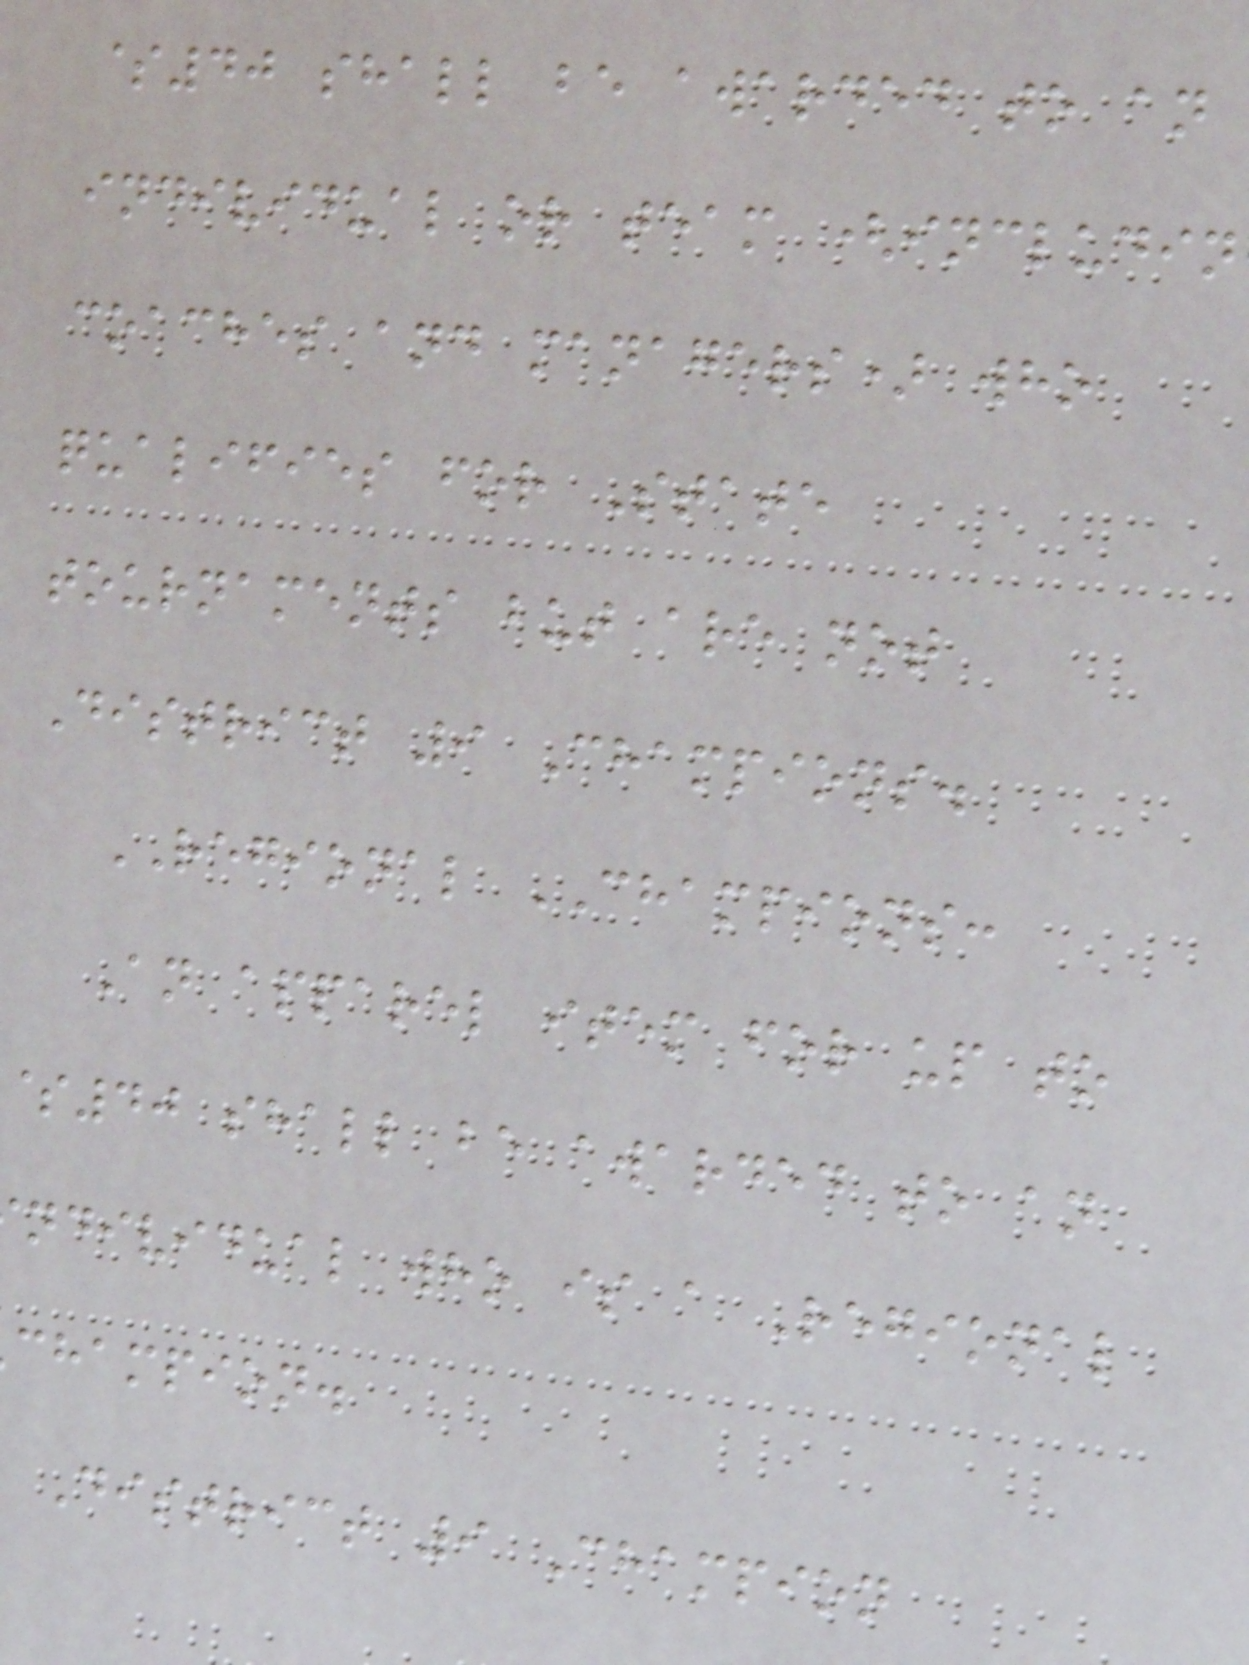$40 shall be awarded to an
individual or team (includin
coaches and managers) who
qualifies for State
tournaments but are not
District 9 Champions.
REGIONAL CHAMPIONS:
An apparel item for up to
$40 shall be awarded to an
ndividual who is a Regional
champion.
District 9 Champion
